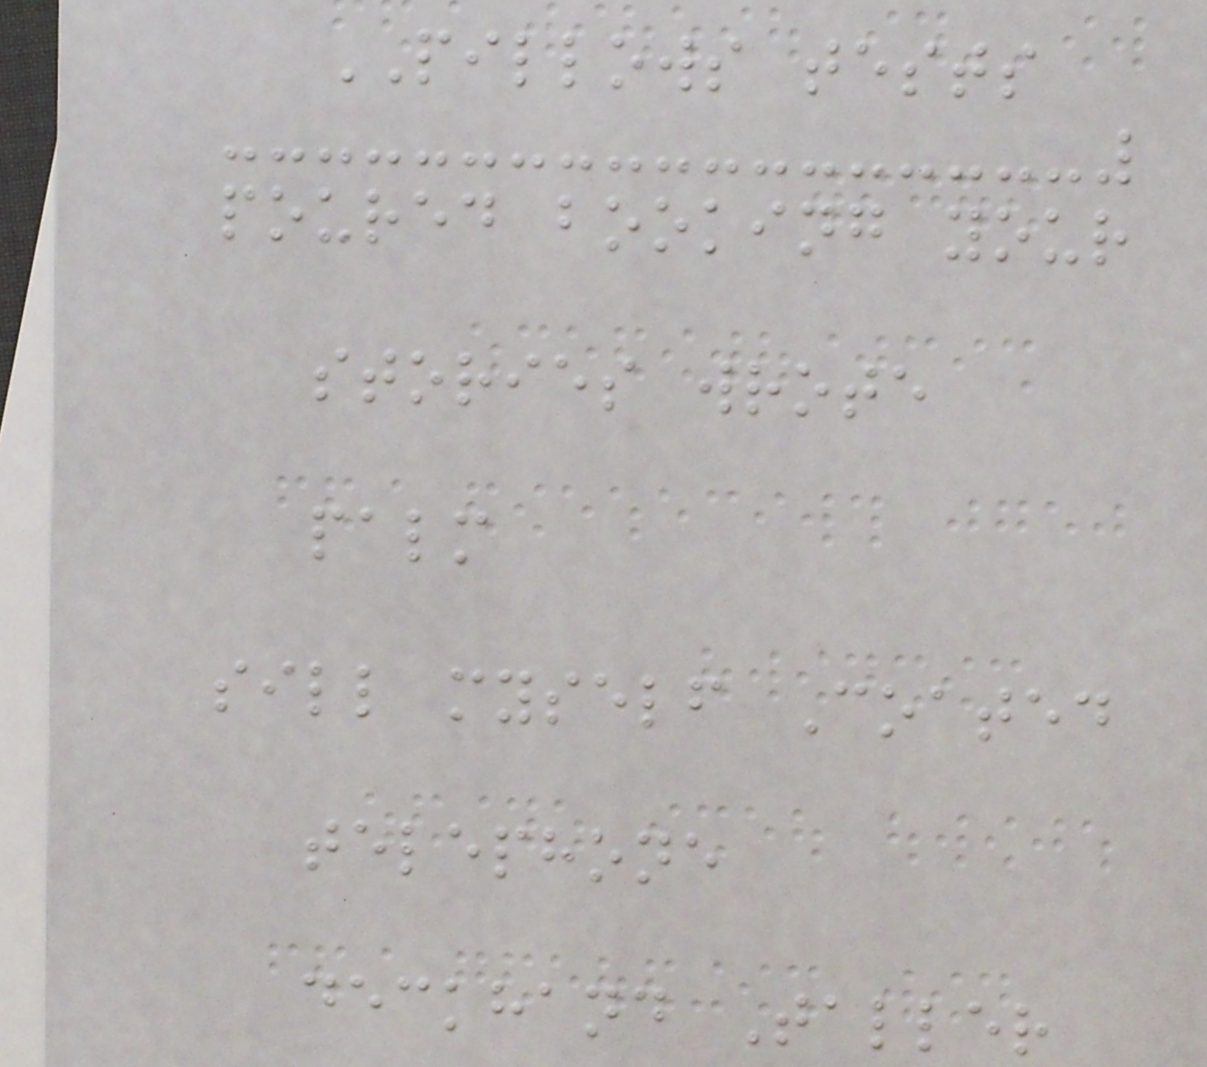PILLOWS tests
poured booking your
stories wrote
palm
sill myself Coated
telephone
deckhand Taller
